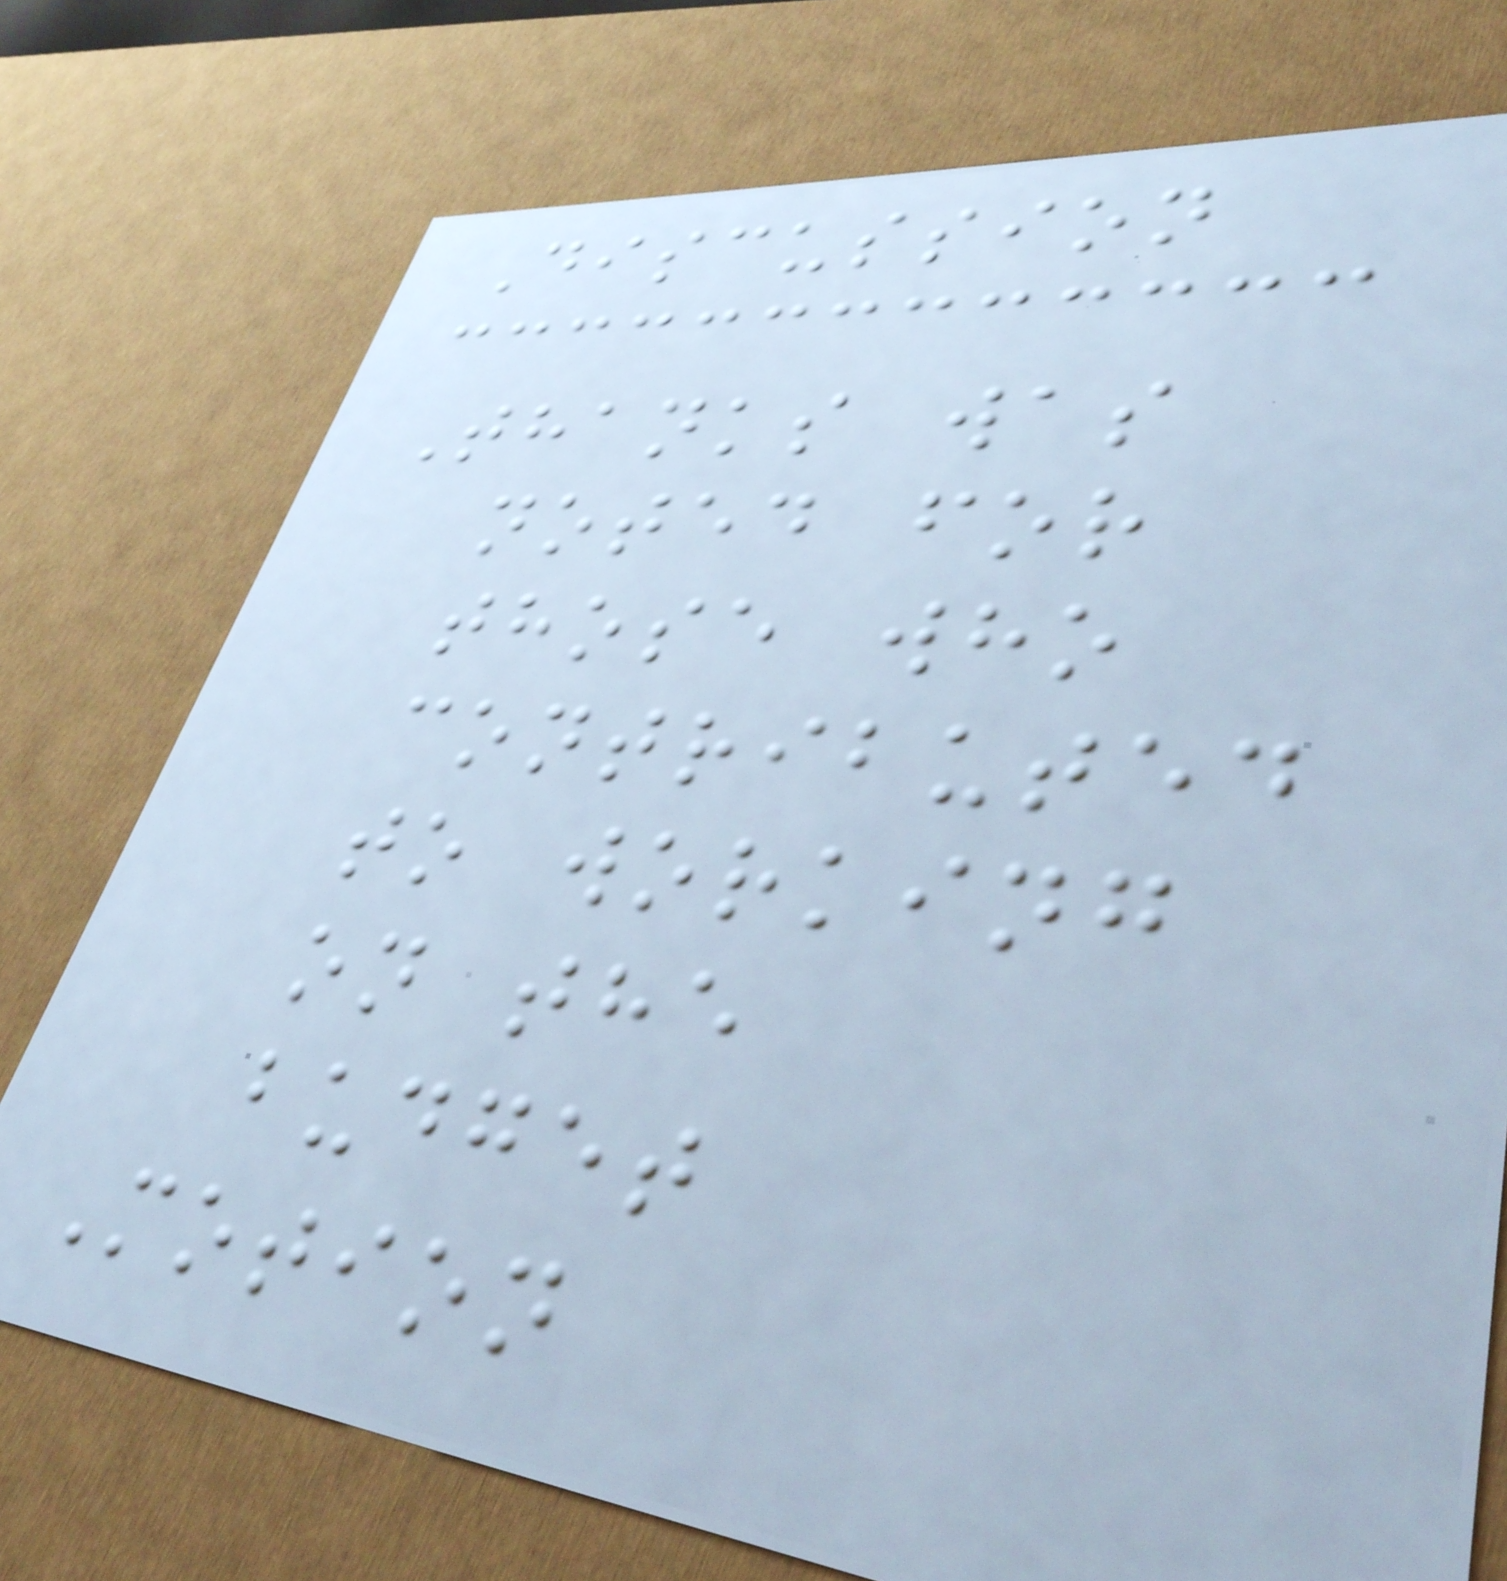Discussion
Thanks was
noted for
those who
contributed
to working
on the
budget
Motion
